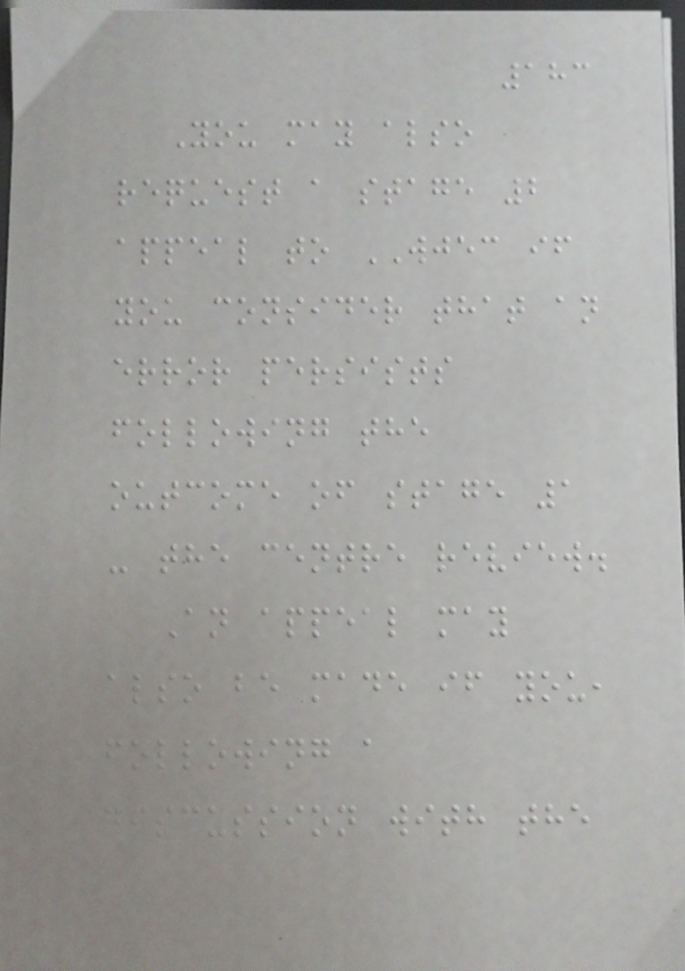183
You may also
request a stage 2
appeal to WJEC if
you consider that an
error persists
following the
outcome of stage 1
- the centre review.
An appeal may
also be made if you,
following a
discussion with the
